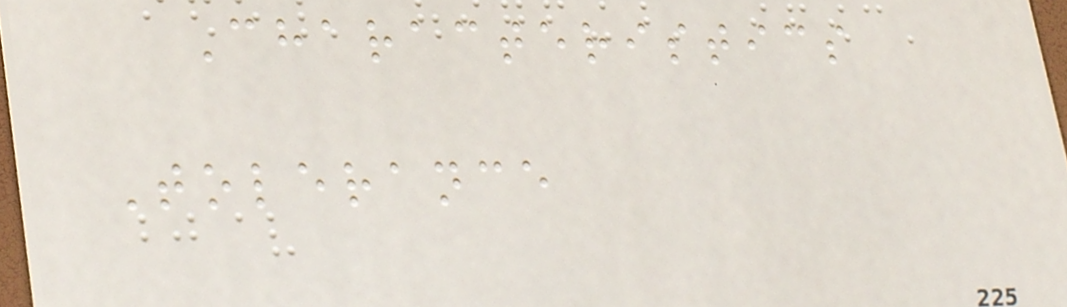Characteristics
Tolerance
